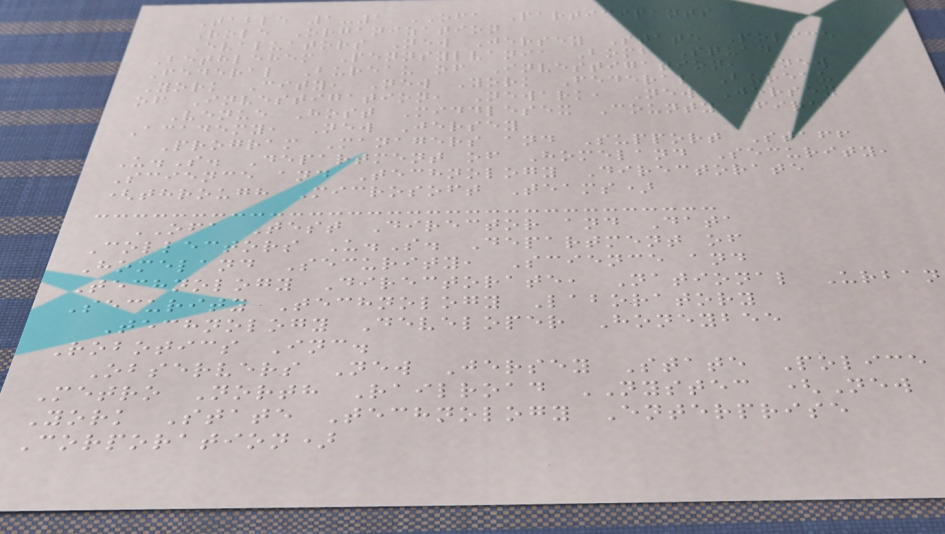Table 1-1 OFA Participants
Role Organization
Evaluators New Jersey State Police
Bethlehem Pennsylvania Bomb Squad
Federal Bureau of Investigation, New
York City, New York Federal Bureau
of Investigation, Newark, New Jersey
Venue Host Middlesex County Fire
Academy, New Jersey
Program Managers and Support Staff
U.S. Department of Homeland Security,
Science and Technology Directorate
(through Microsoft Teams)
OFA Test Director and Data
Collectors U.S. Department of
Homeland Security, Science and
Technology Directorate, National Urban
Security Technology Laboratory
Technology Developer Honeybee
Robotics Inc.
Observers New Jersey State Police
Metro North Railroad NYSTEC (New
York State Technology Enterprise
Corporation)
